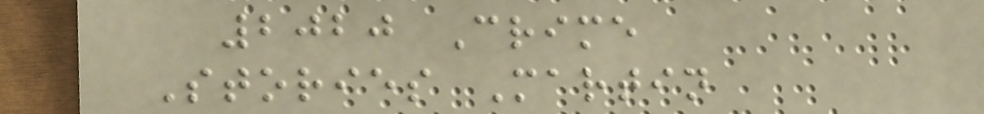2020 Crime
Stories Martin
